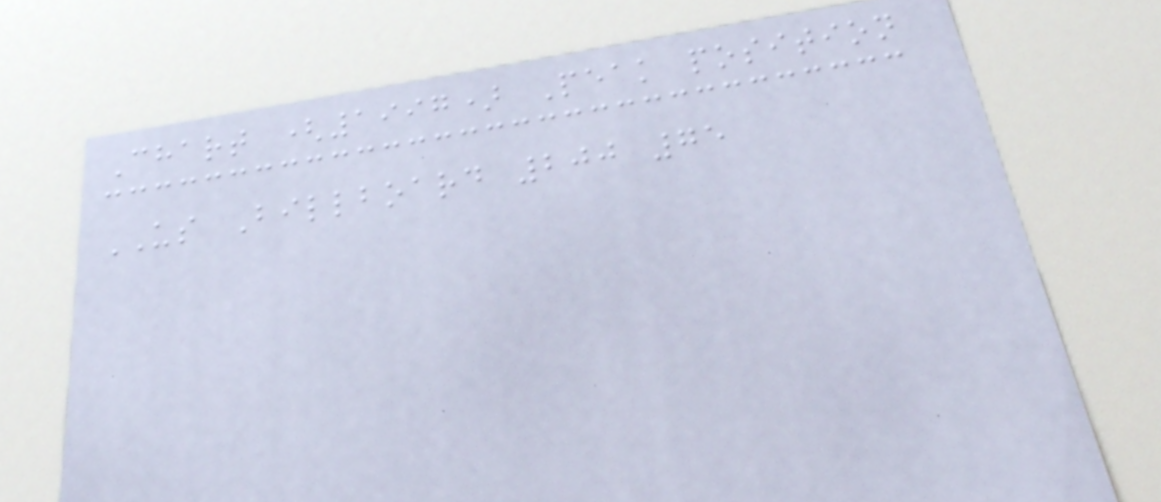Chart (1997) Peak position
US Billboard 200 75
